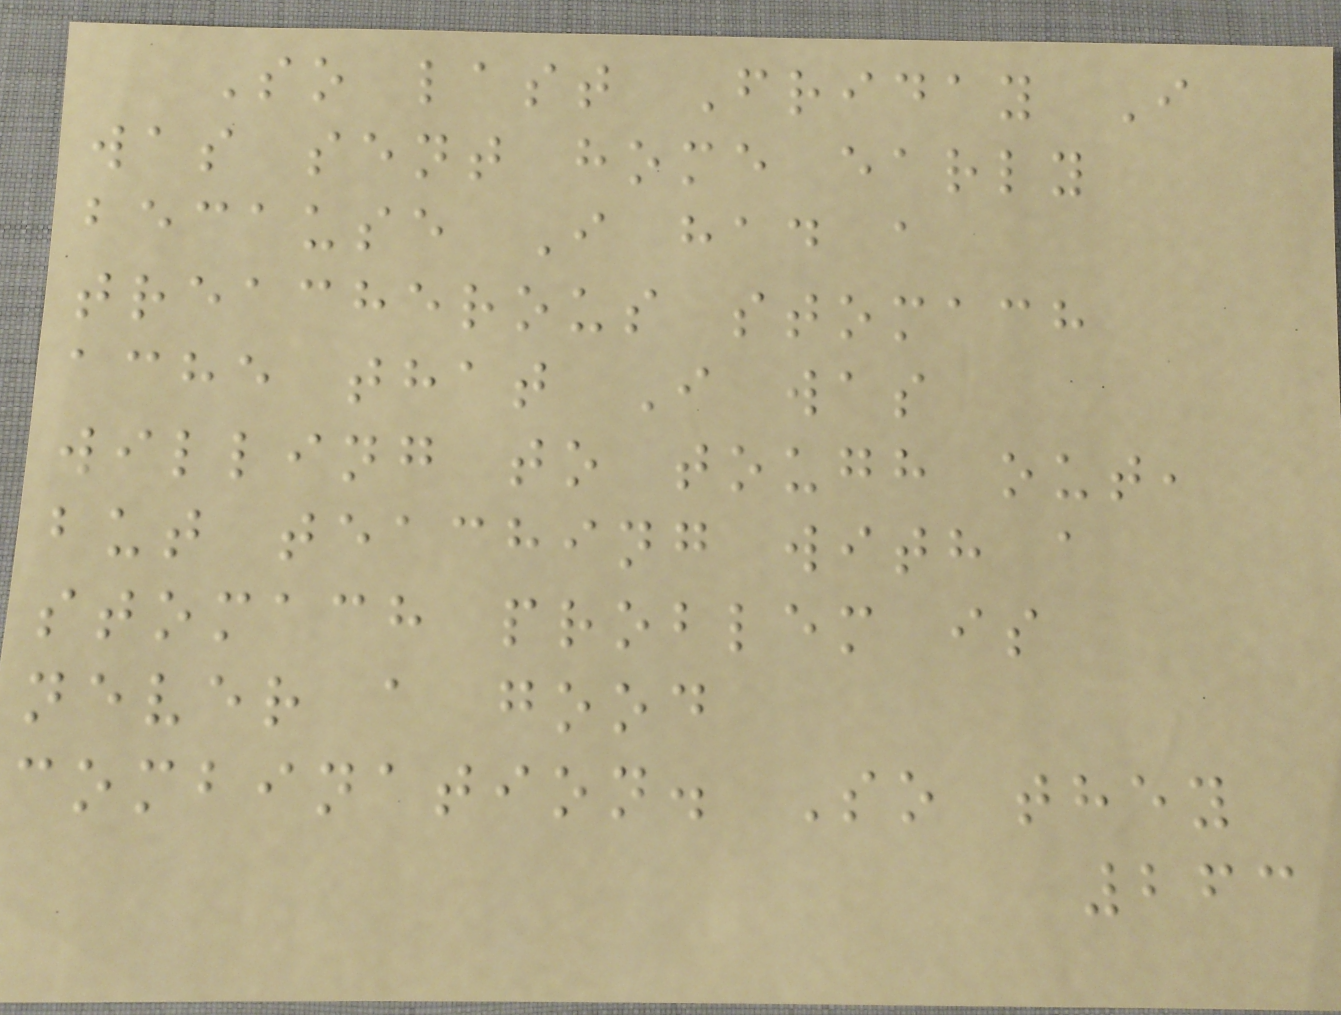So last Friday I
was sent home early
because I had a
treacherous stomach
ache that I was
willing to tough out,
but teaching with a
stomach problem is
never a good
combination. So they
263
